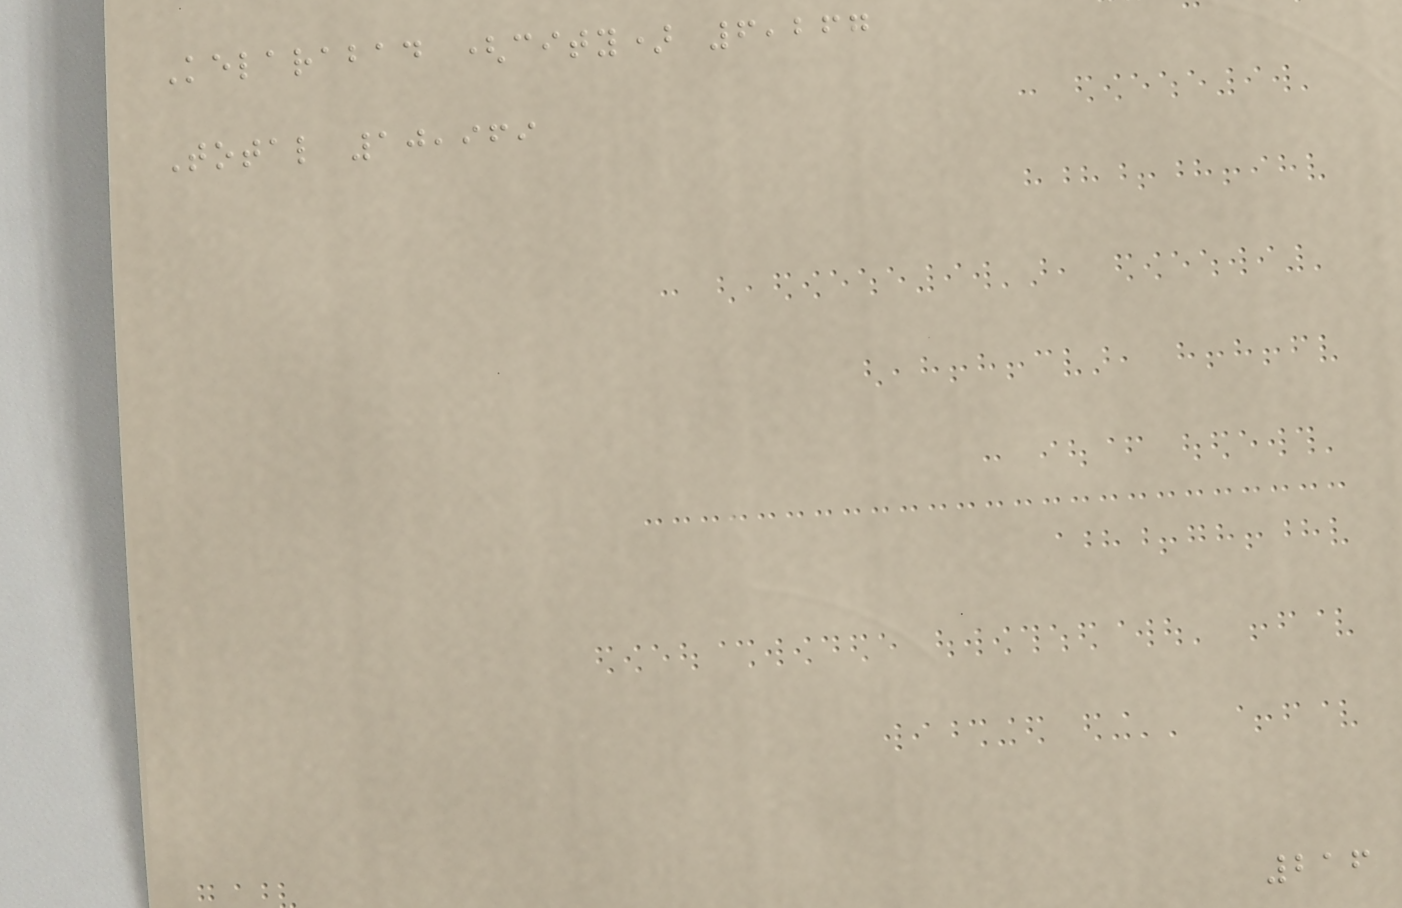Kelarabad (city) 6,267
Total 10,969
216
